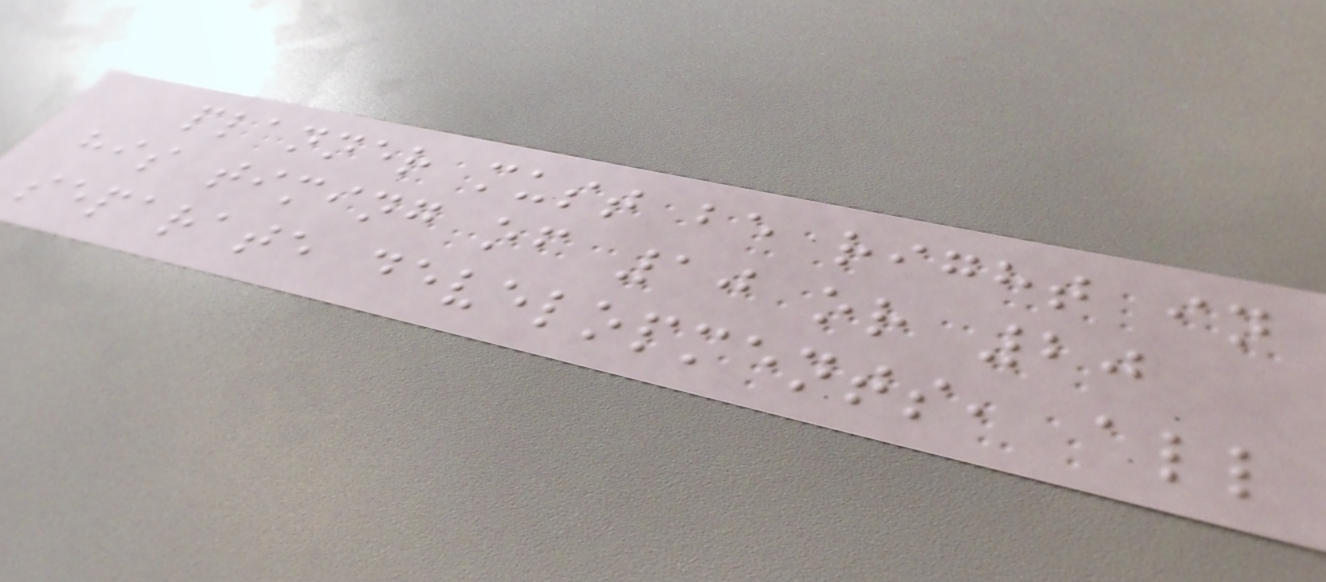planner must be right in
his timing of 10 or 20
separate developments, all
